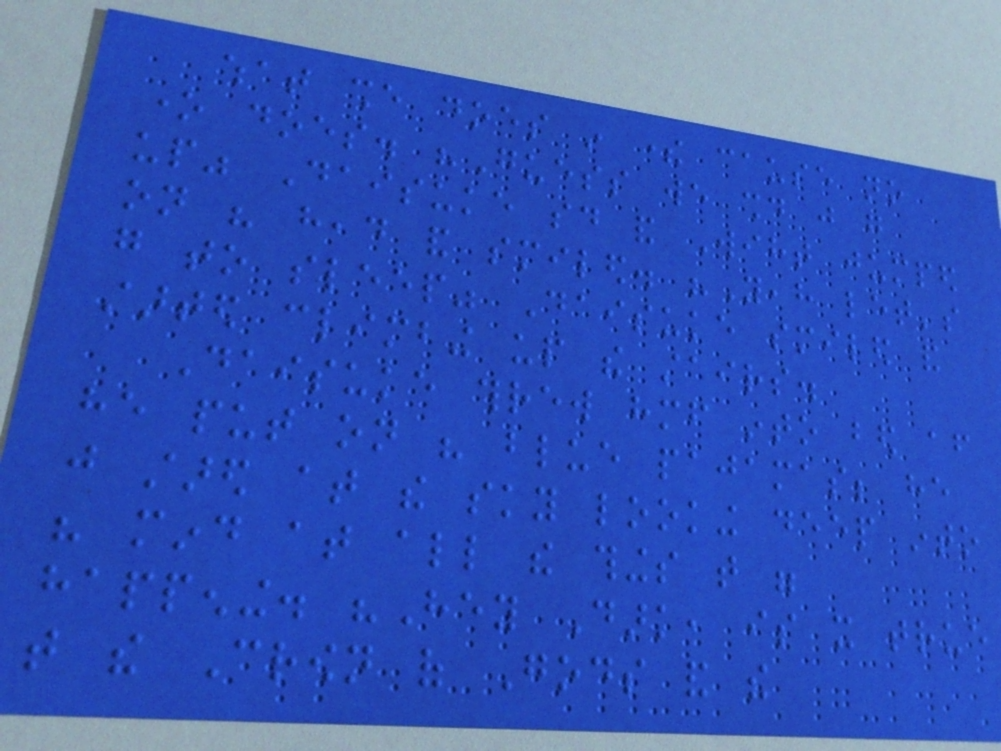what she does in there cause no
one does. "Guess we should just go
up" Daisuke said and Wiht jumped
on his head and smiled. "Yeah let's
go to sleep" Daisuke smiled and
started climbing up the stairs.
Daisuke threw himself into bed after
he put on his blue pajamas; he
just stared at the sky looking deep into
his mind at all the things that were
happening. "Hey Dark, is it true
that the Crown of Gods and the
